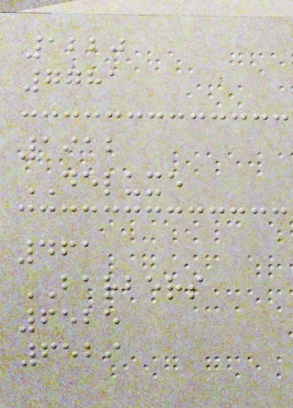1220
7781
1912
DELUXE
461
BARBERS
6525
6529
